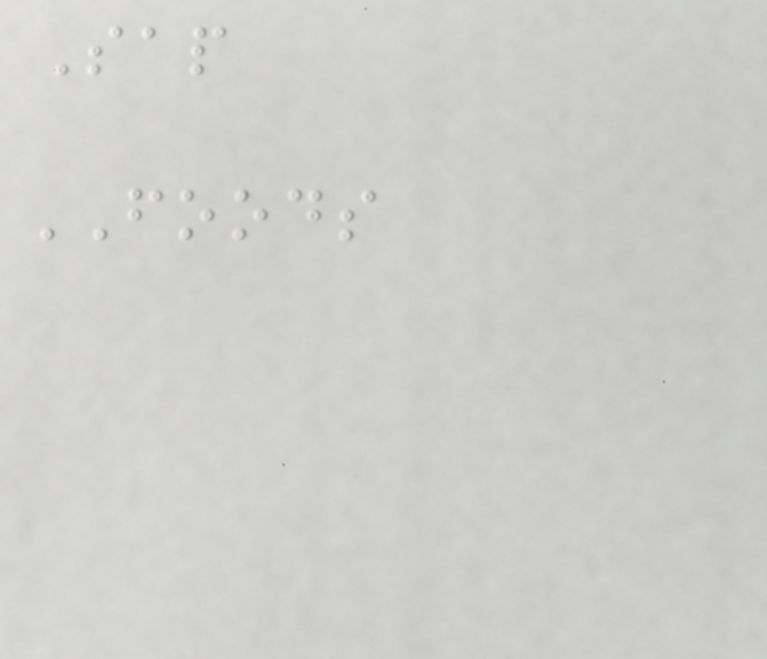Sap
FOODS
